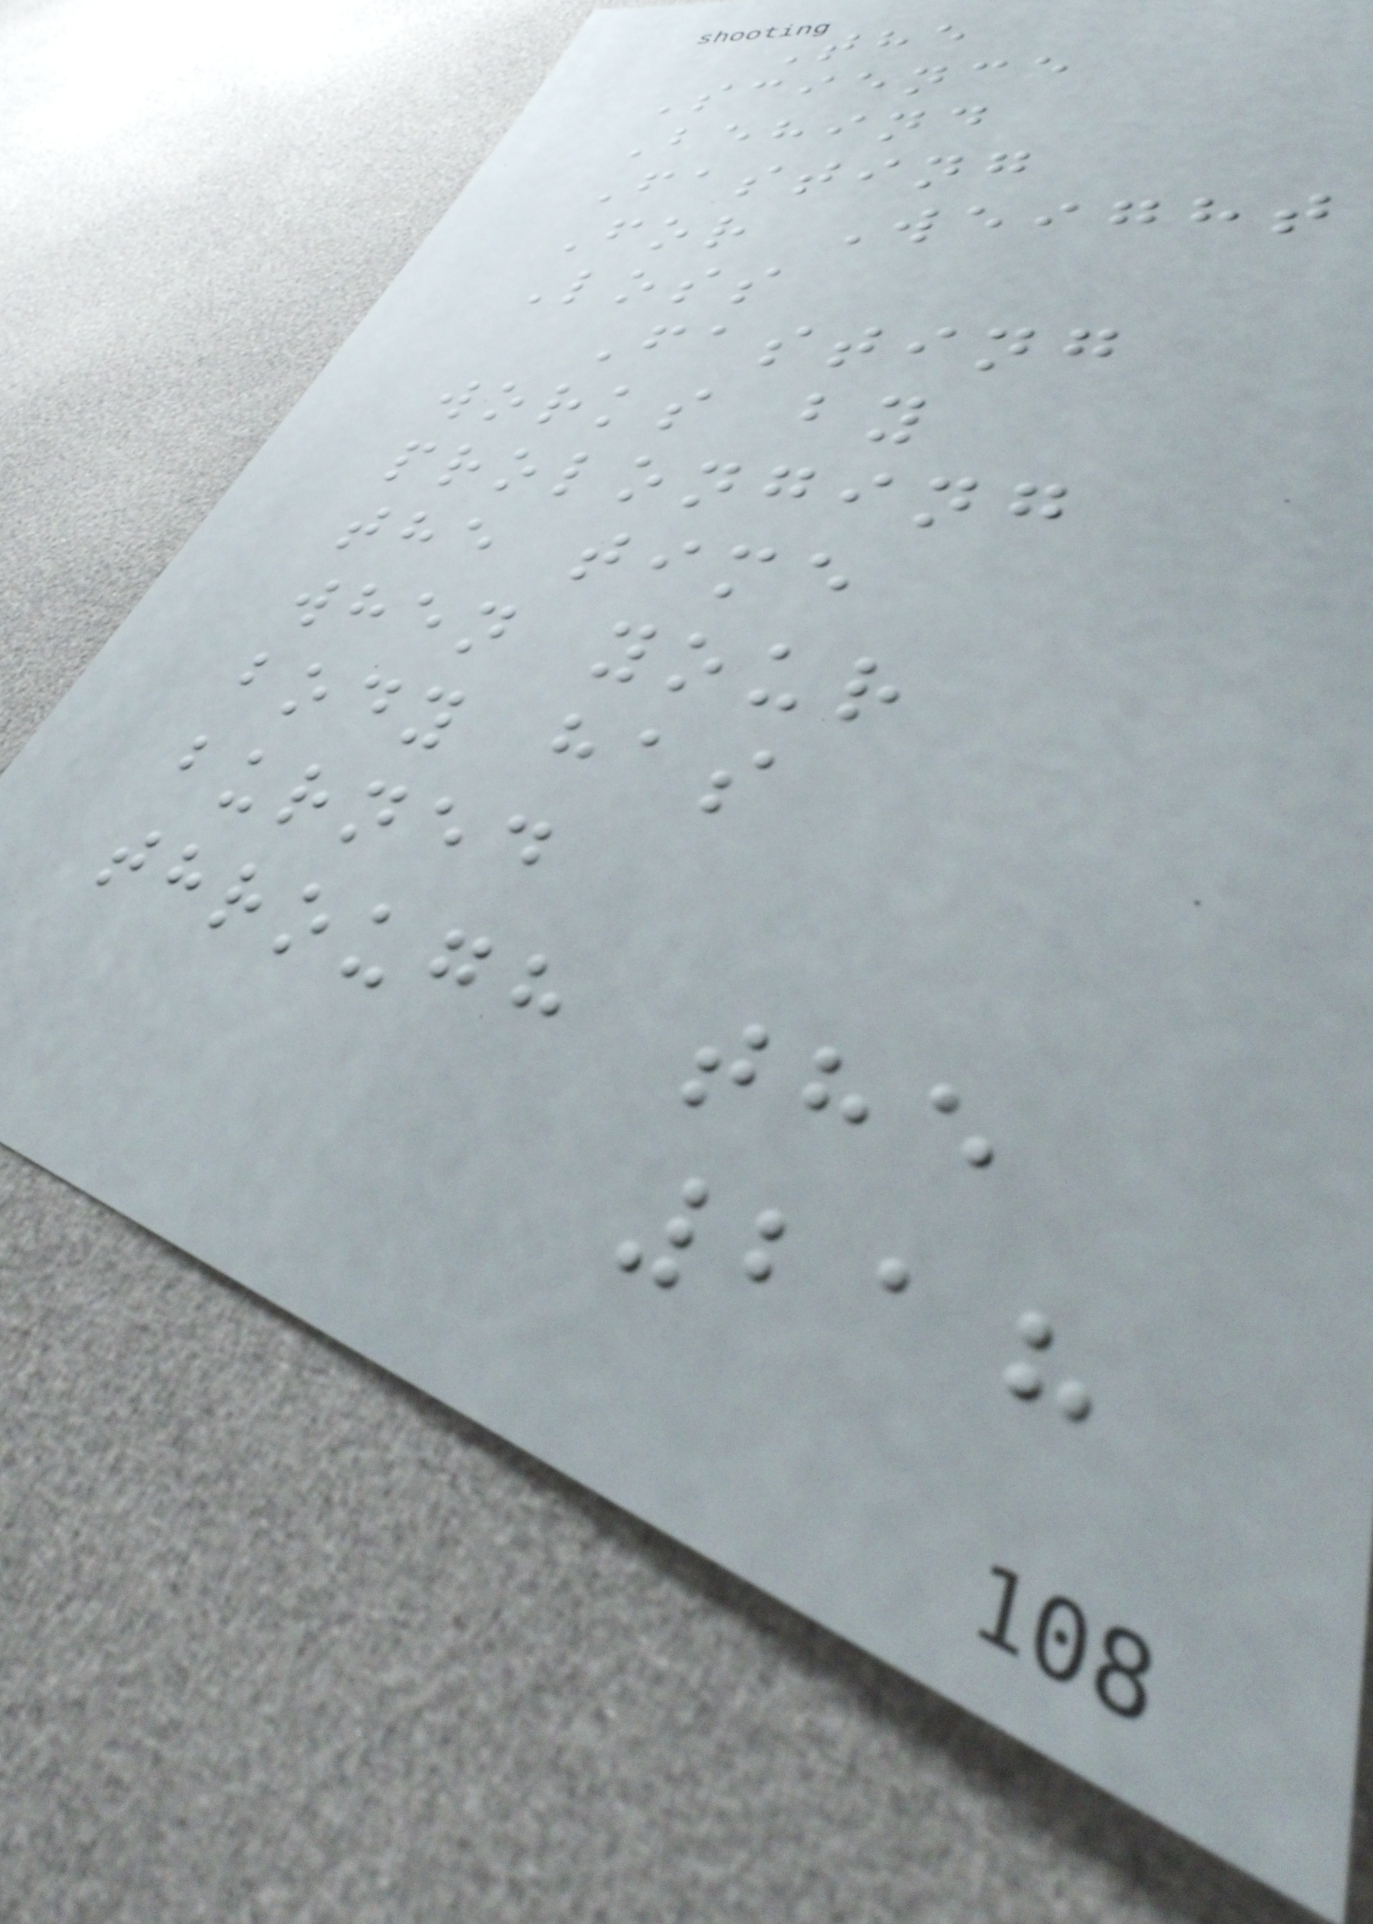The
Science
Behind
Fasting
For Weight
Loss
Fasting
works by
prolonging
the time
when your
body has
burned
through the
218
